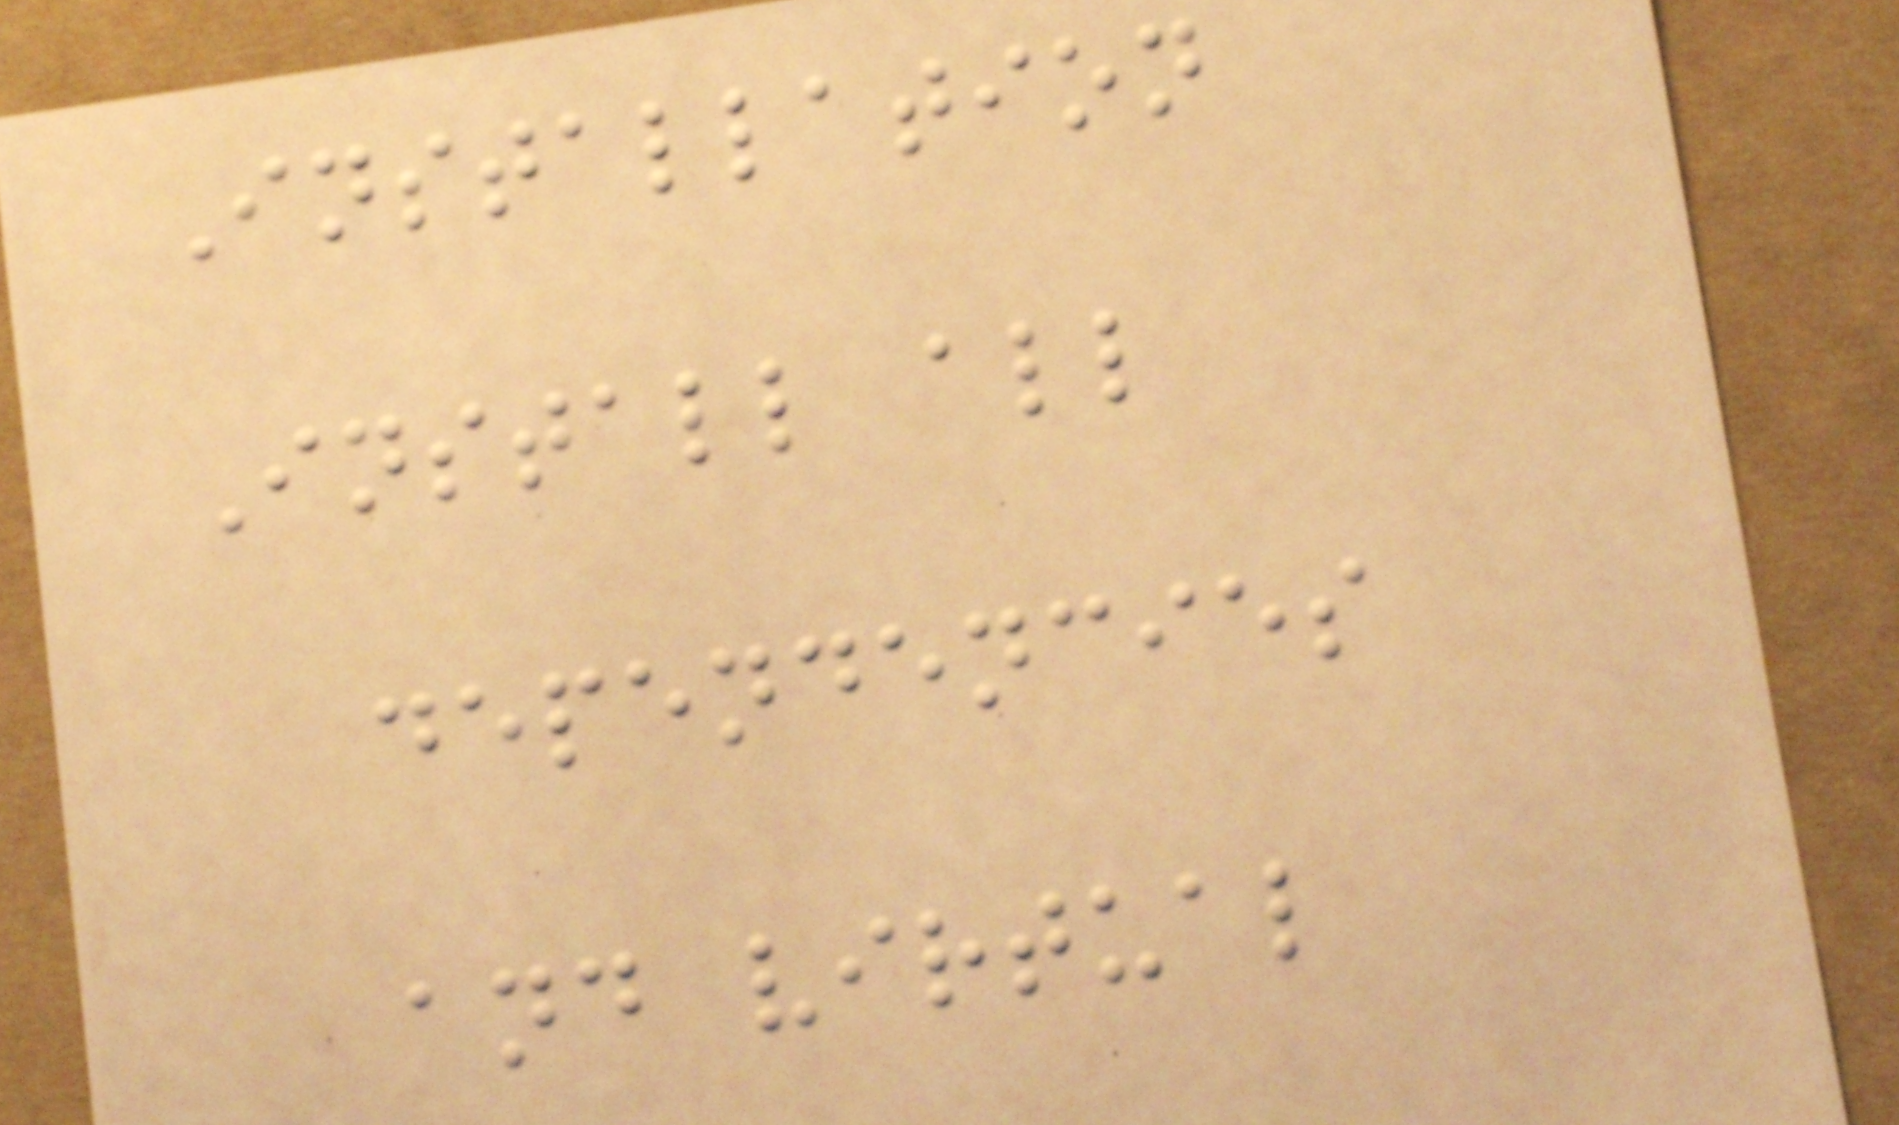Installation
Install all
dependencies
and virtual
